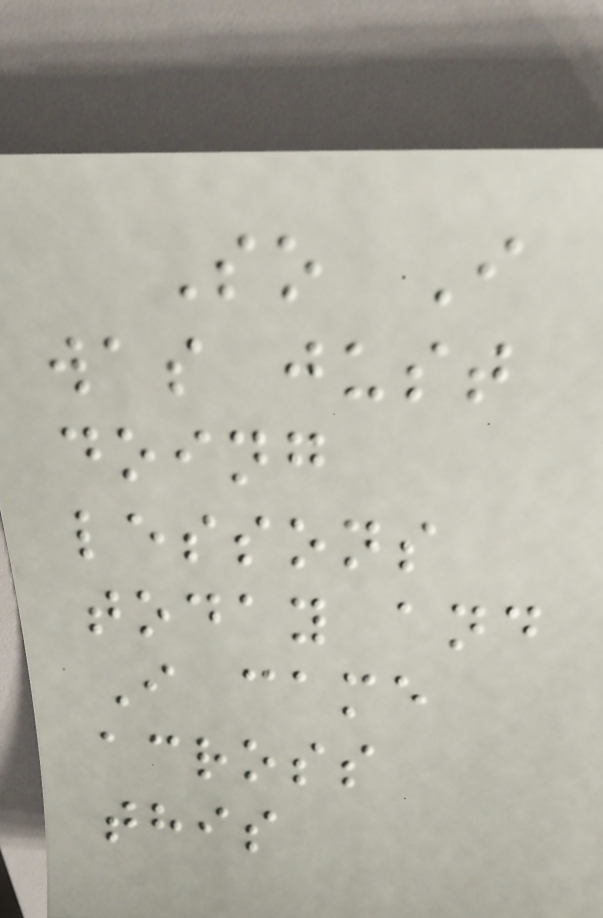So I
was just
doing
lessons
today and
I came
across
this
